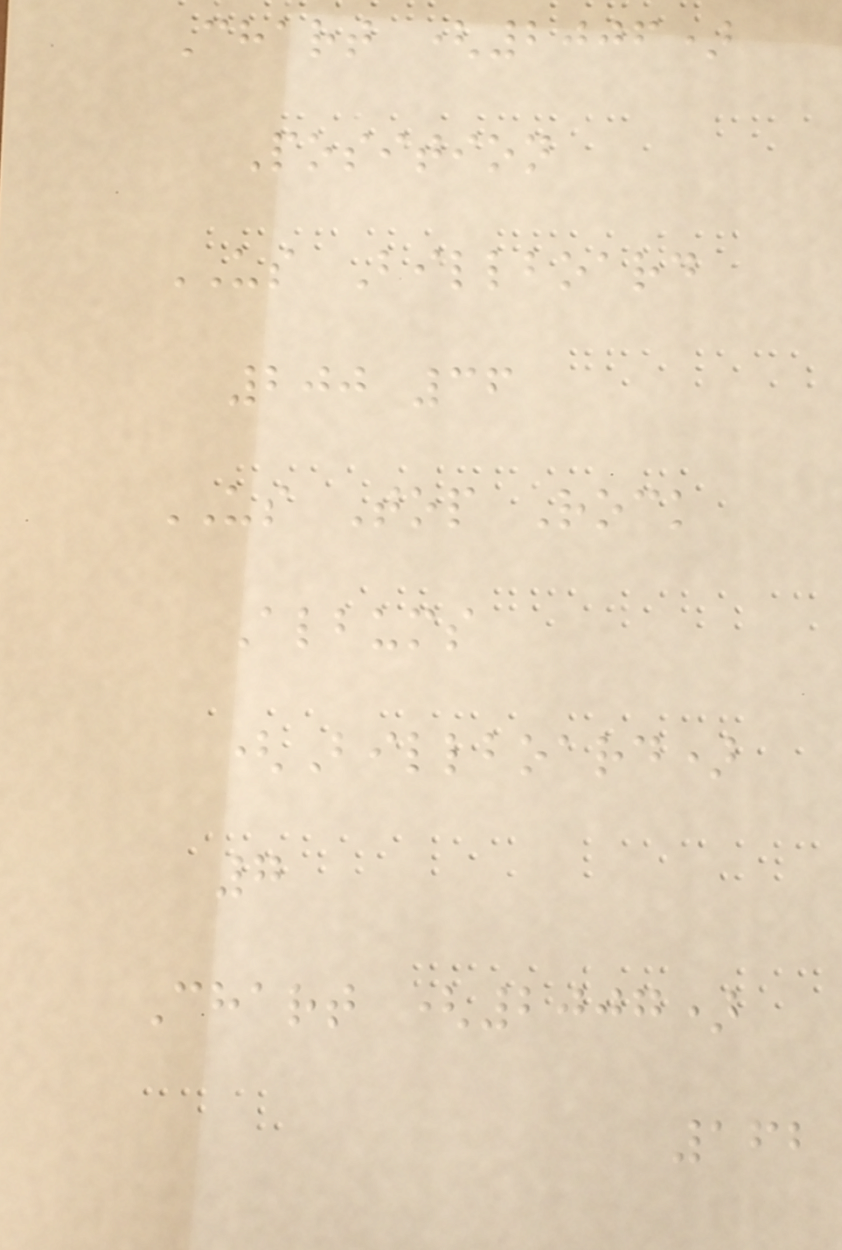Chart (2006)
Position
US Billboard
200 36
US Top Rock
Albums
(Billboard)
7
Chart (2007)
162
